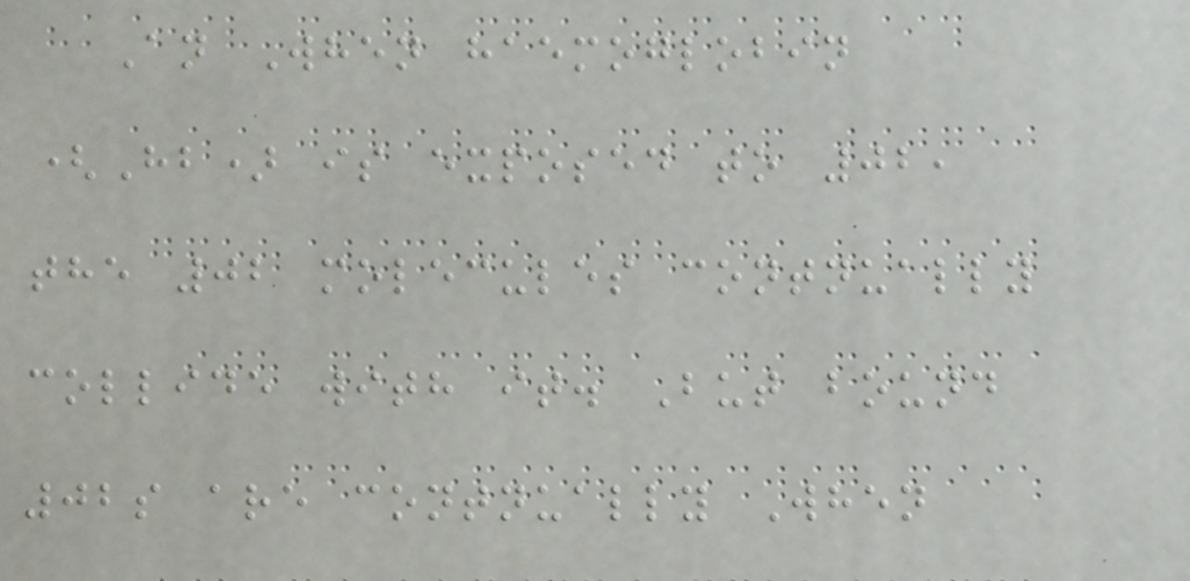An When haemoglobin
(Hb) is exposed to 02,
the 02 molecules contnually
collide with it. But bound
02s are contnually When
